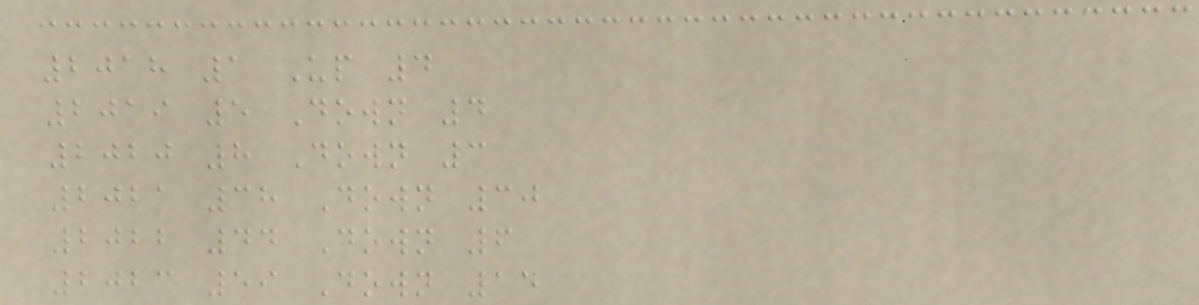2018 1 Up 4
2019 5 Down 4
2020 8 Down 3
2021 38 Down 30
2022 44 Down 6
2023 59 Down 15
